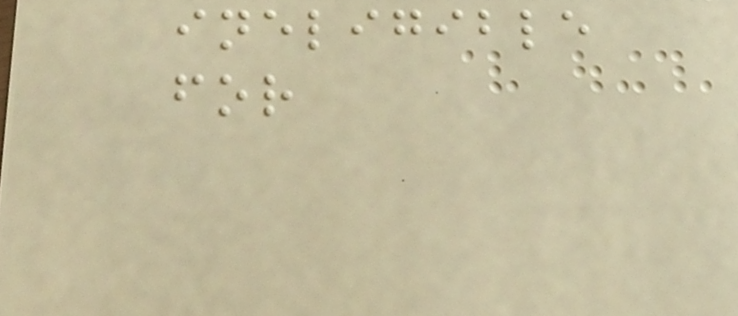ineligible
for
